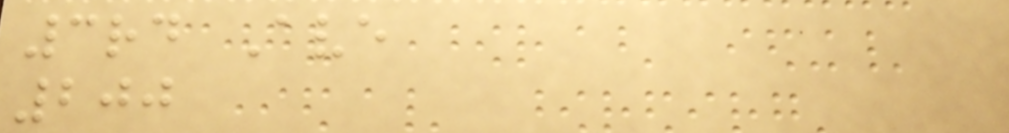3rd Ave
200
